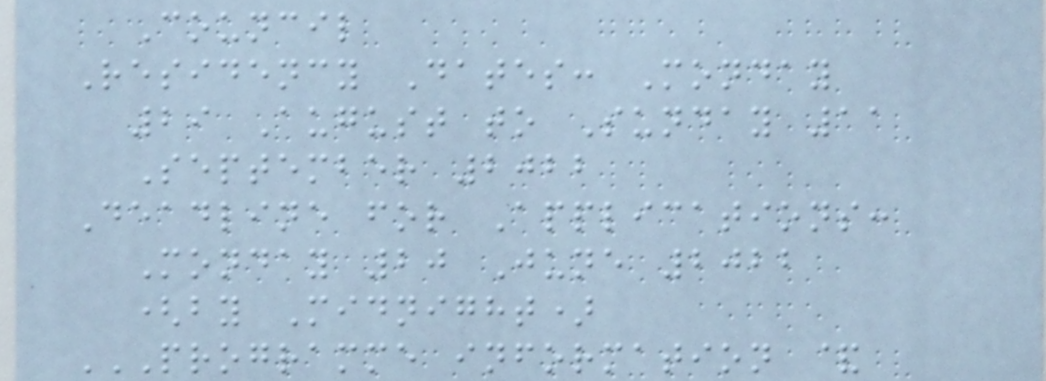Council
Residency Dates: Monday
29 August to Sunday 11
September 2022
Deadline for Applications:
Monday 20 June 2022
(by Midnight)
PROGRAMME INFORMATION &
